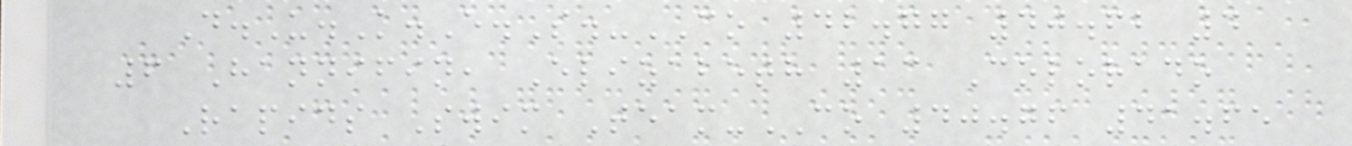D.U.K.E.S.-CO 42.77 40.62 4
6 Hannifin, Elizabeth 13 Colorado
Rapids Swim Team-CO 40.76 41.65
